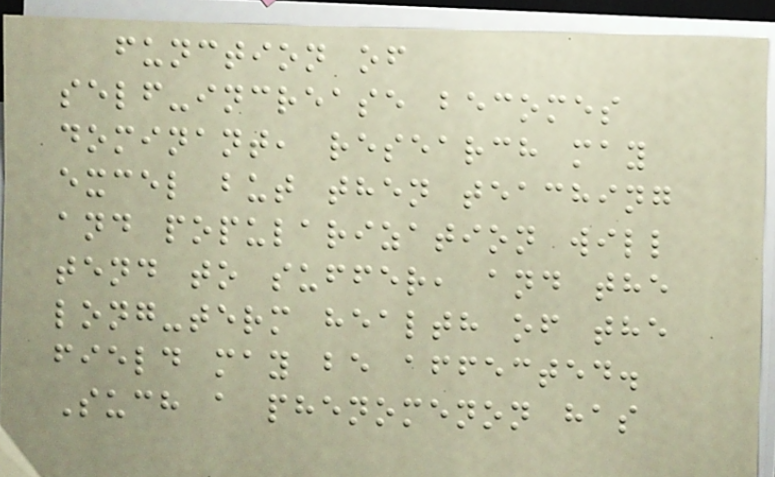function of
self-increase becomes
dominant, research may
excel but then teaching
and popularization will
tend to suffer, and the
long-term health of the
field may be affected.
Such a phenomenon has
